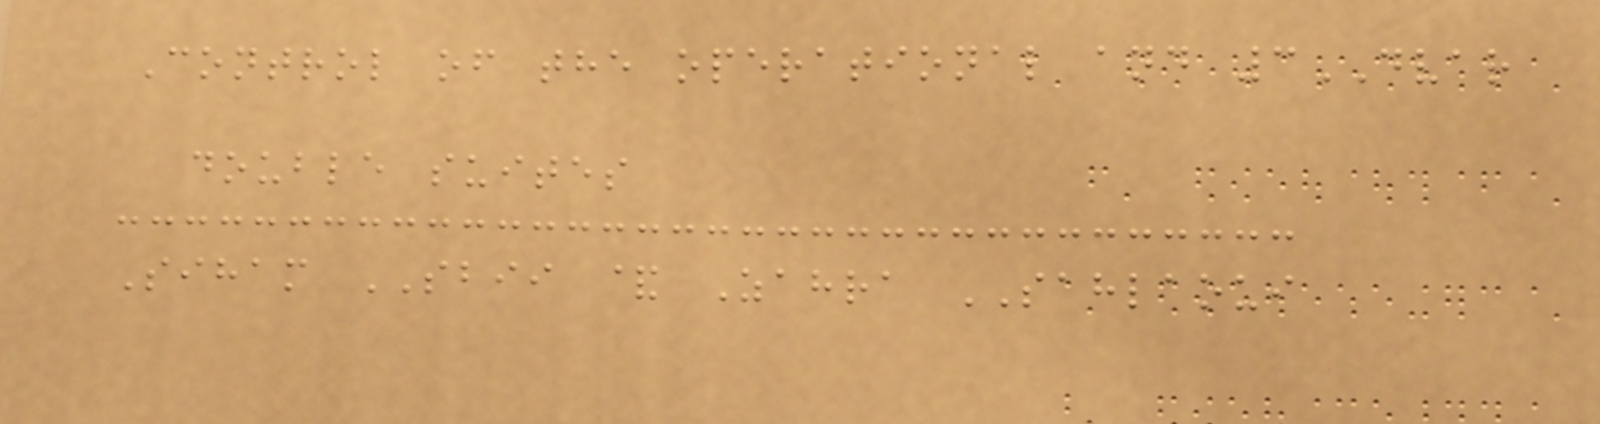Control of the operational and 3DVAR
double suites
Siham SBII & Zahra SAHLAOUI
